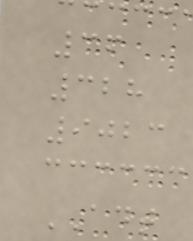36
328
9023
ADT
